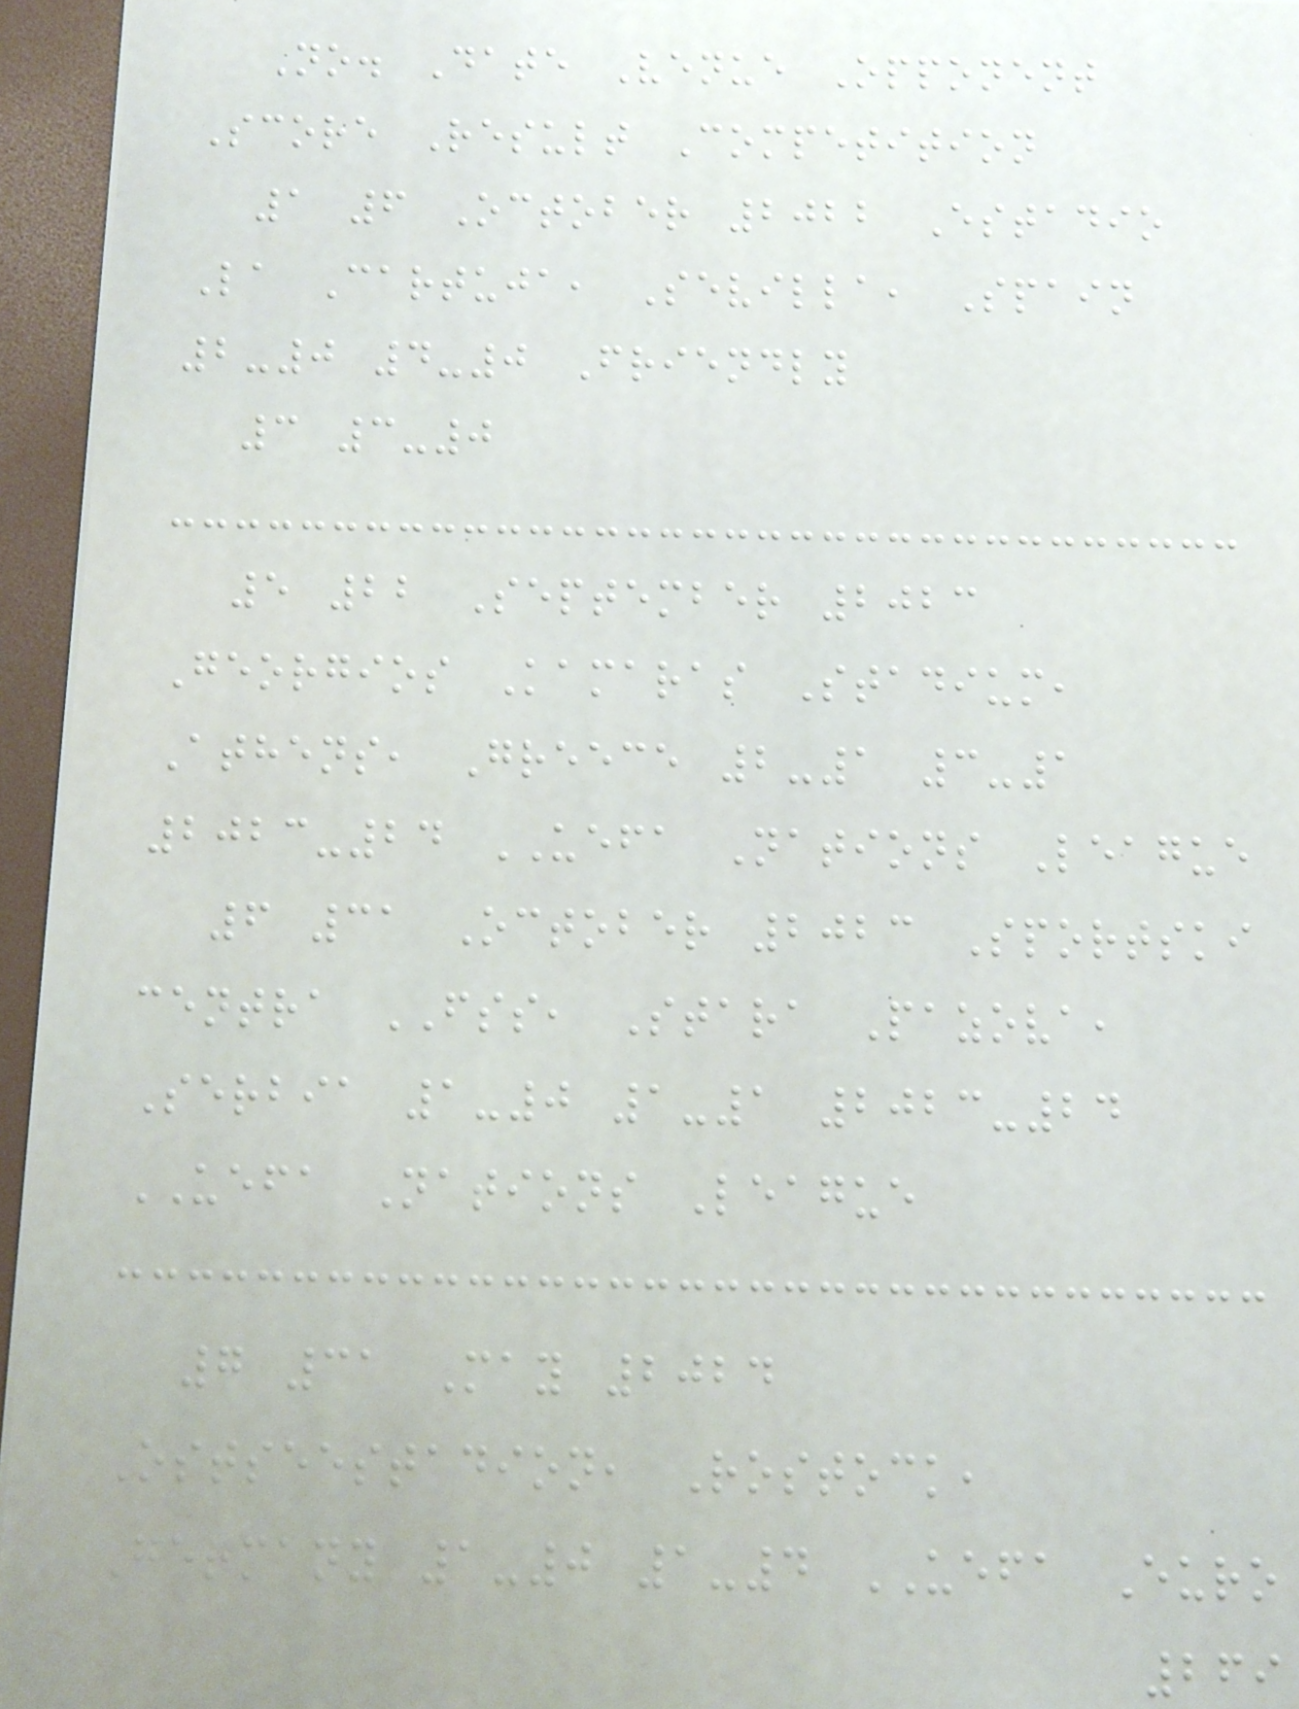No. Date Venue Opponent
Score Result Competition
1 6 October 2022 Estadio
La Cartuja, Sevilla, Spain
2-0 4-0 Friendly
3 3-0
5 22 September 2023
Georgios Kamaras Stadium,
Athens, Greece 2-1 3-1
2023-24 UEFA Nations League
6 31 October 2023 Sportski
centra FSS, Stara Pazova,
Serbia 1-0 1-1 2023-24
UEFA Nations League
7 31 May 2024
Ostseestadion, Rostock,
Germany 1-0 1-4 UEFA Euro
269
